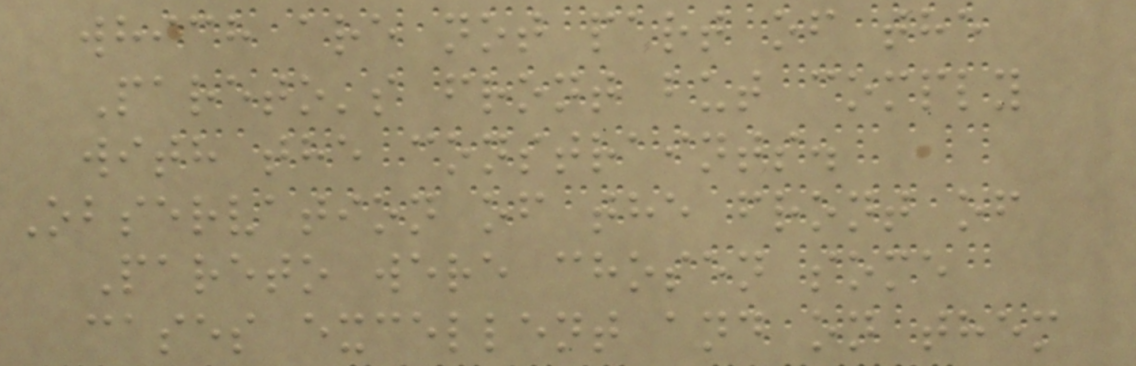which are not part of the
Pareto's front but comply
with the constraints.
Observation of the front of
Pareto were chosen some
cases excellent and on them
